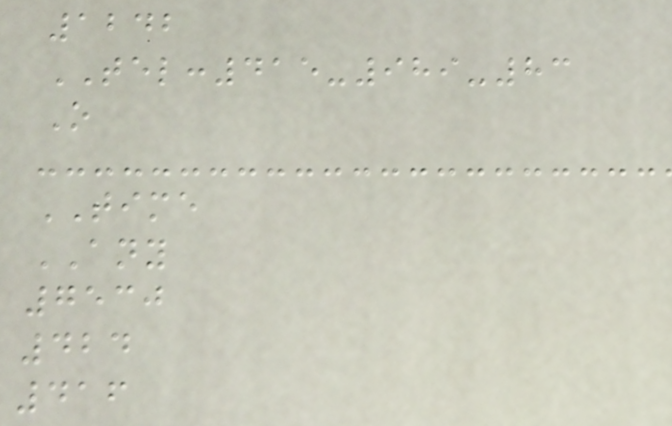1242
TEL:415-989-83
O
TIME
ANY
7530
424
416
